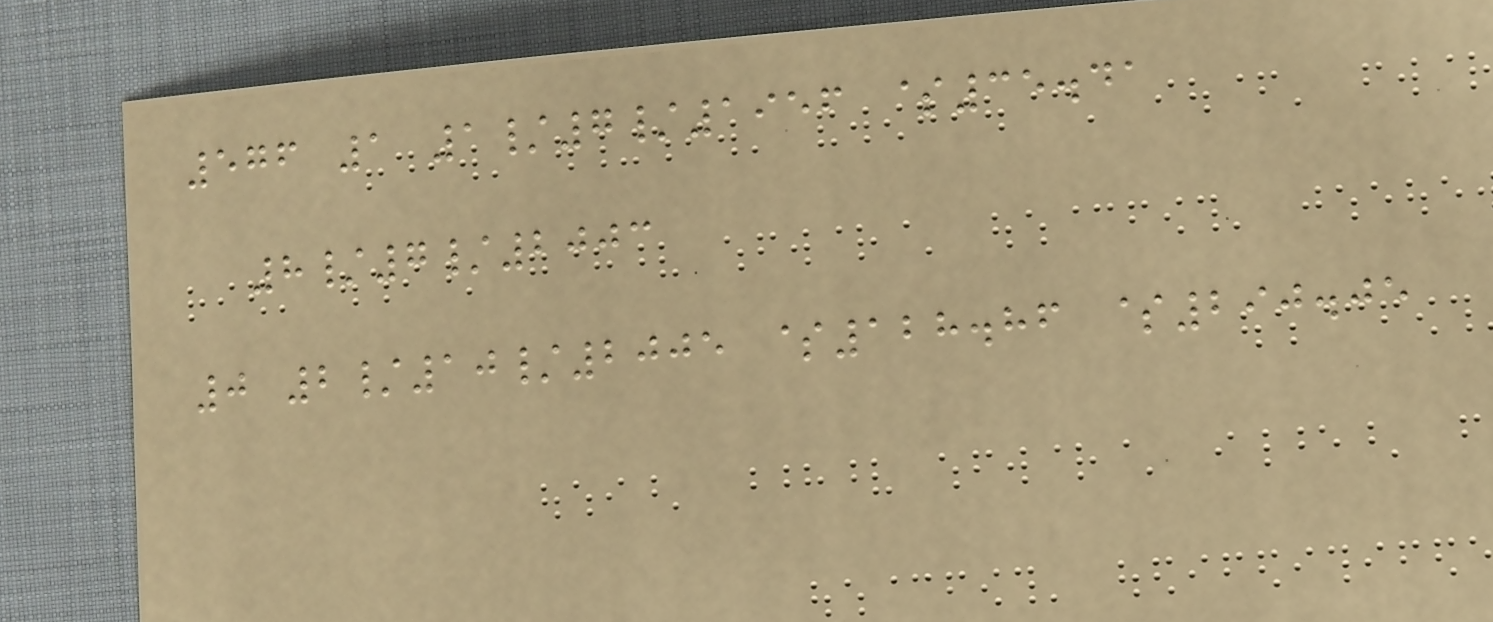576 1 1/7/1956 $35.41
8/7/2003
0 2/10/2005 $128.86 $290.05
